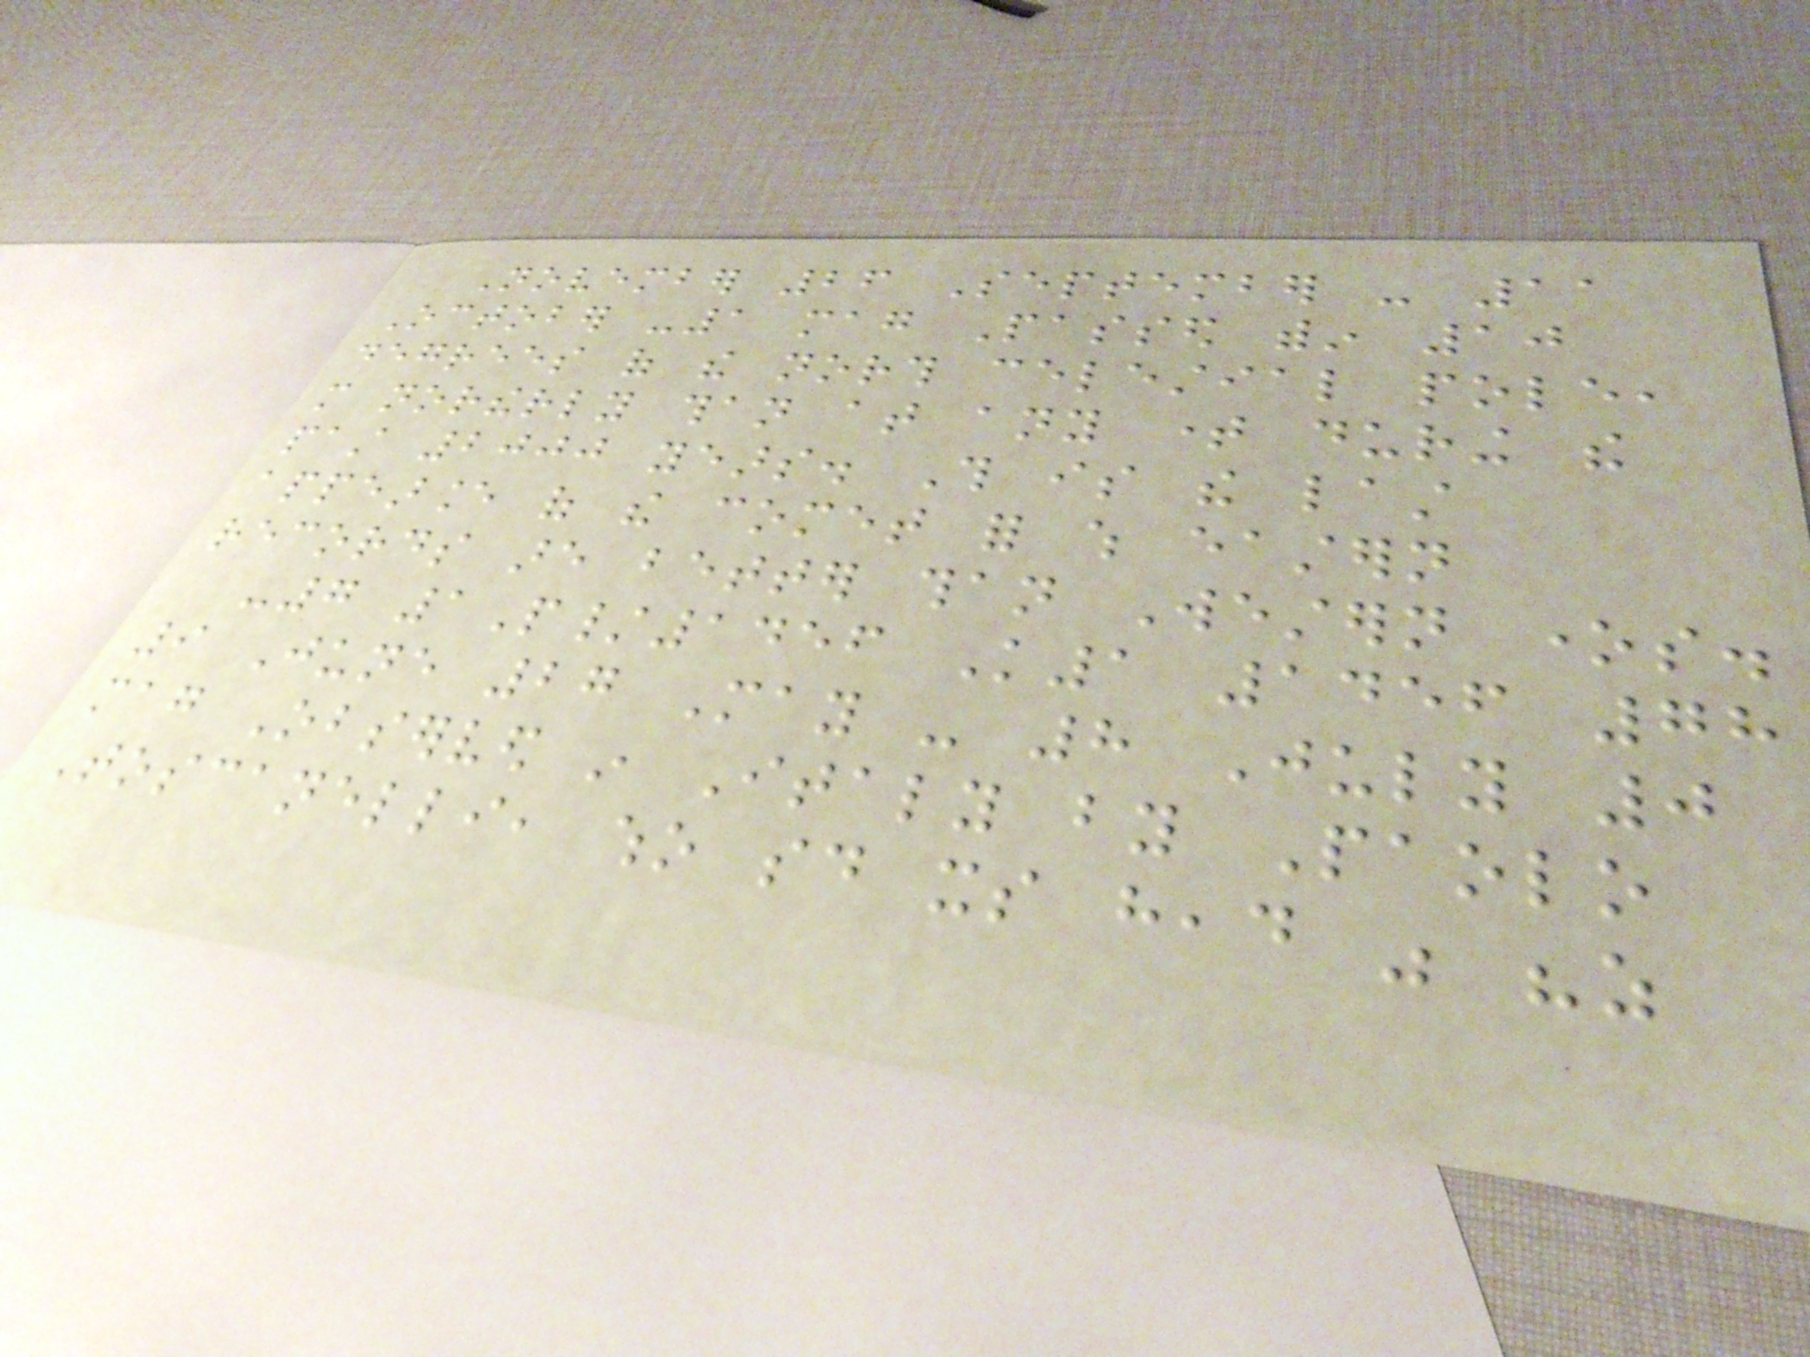November 26 September - 11
October -1 mag Passed within 10
degrees of the north celestial pole,
more northerly than at any time during the
past 2000 years. This is the last
appearance of the comet for which eastern
records are better than Western ones.
-7 1P/1456 K1 1456 78
9 June 27 May - 8 July 0
mag Observed in Italy by Paolo
Toscanelli, who said its head was "as
